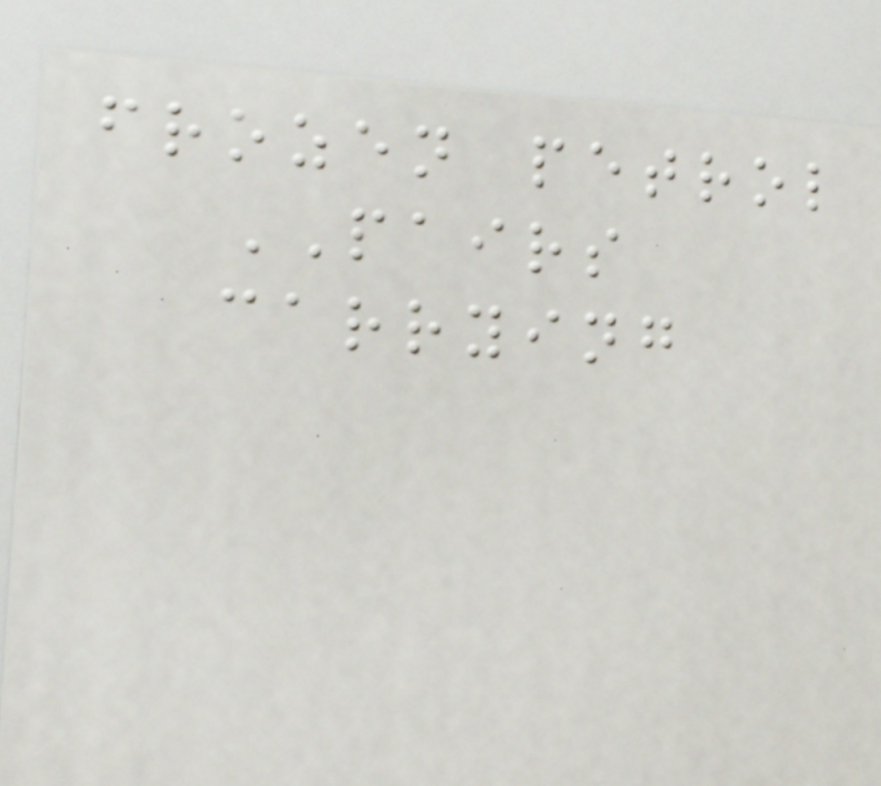frozen petrol
PAIRS
carrying
